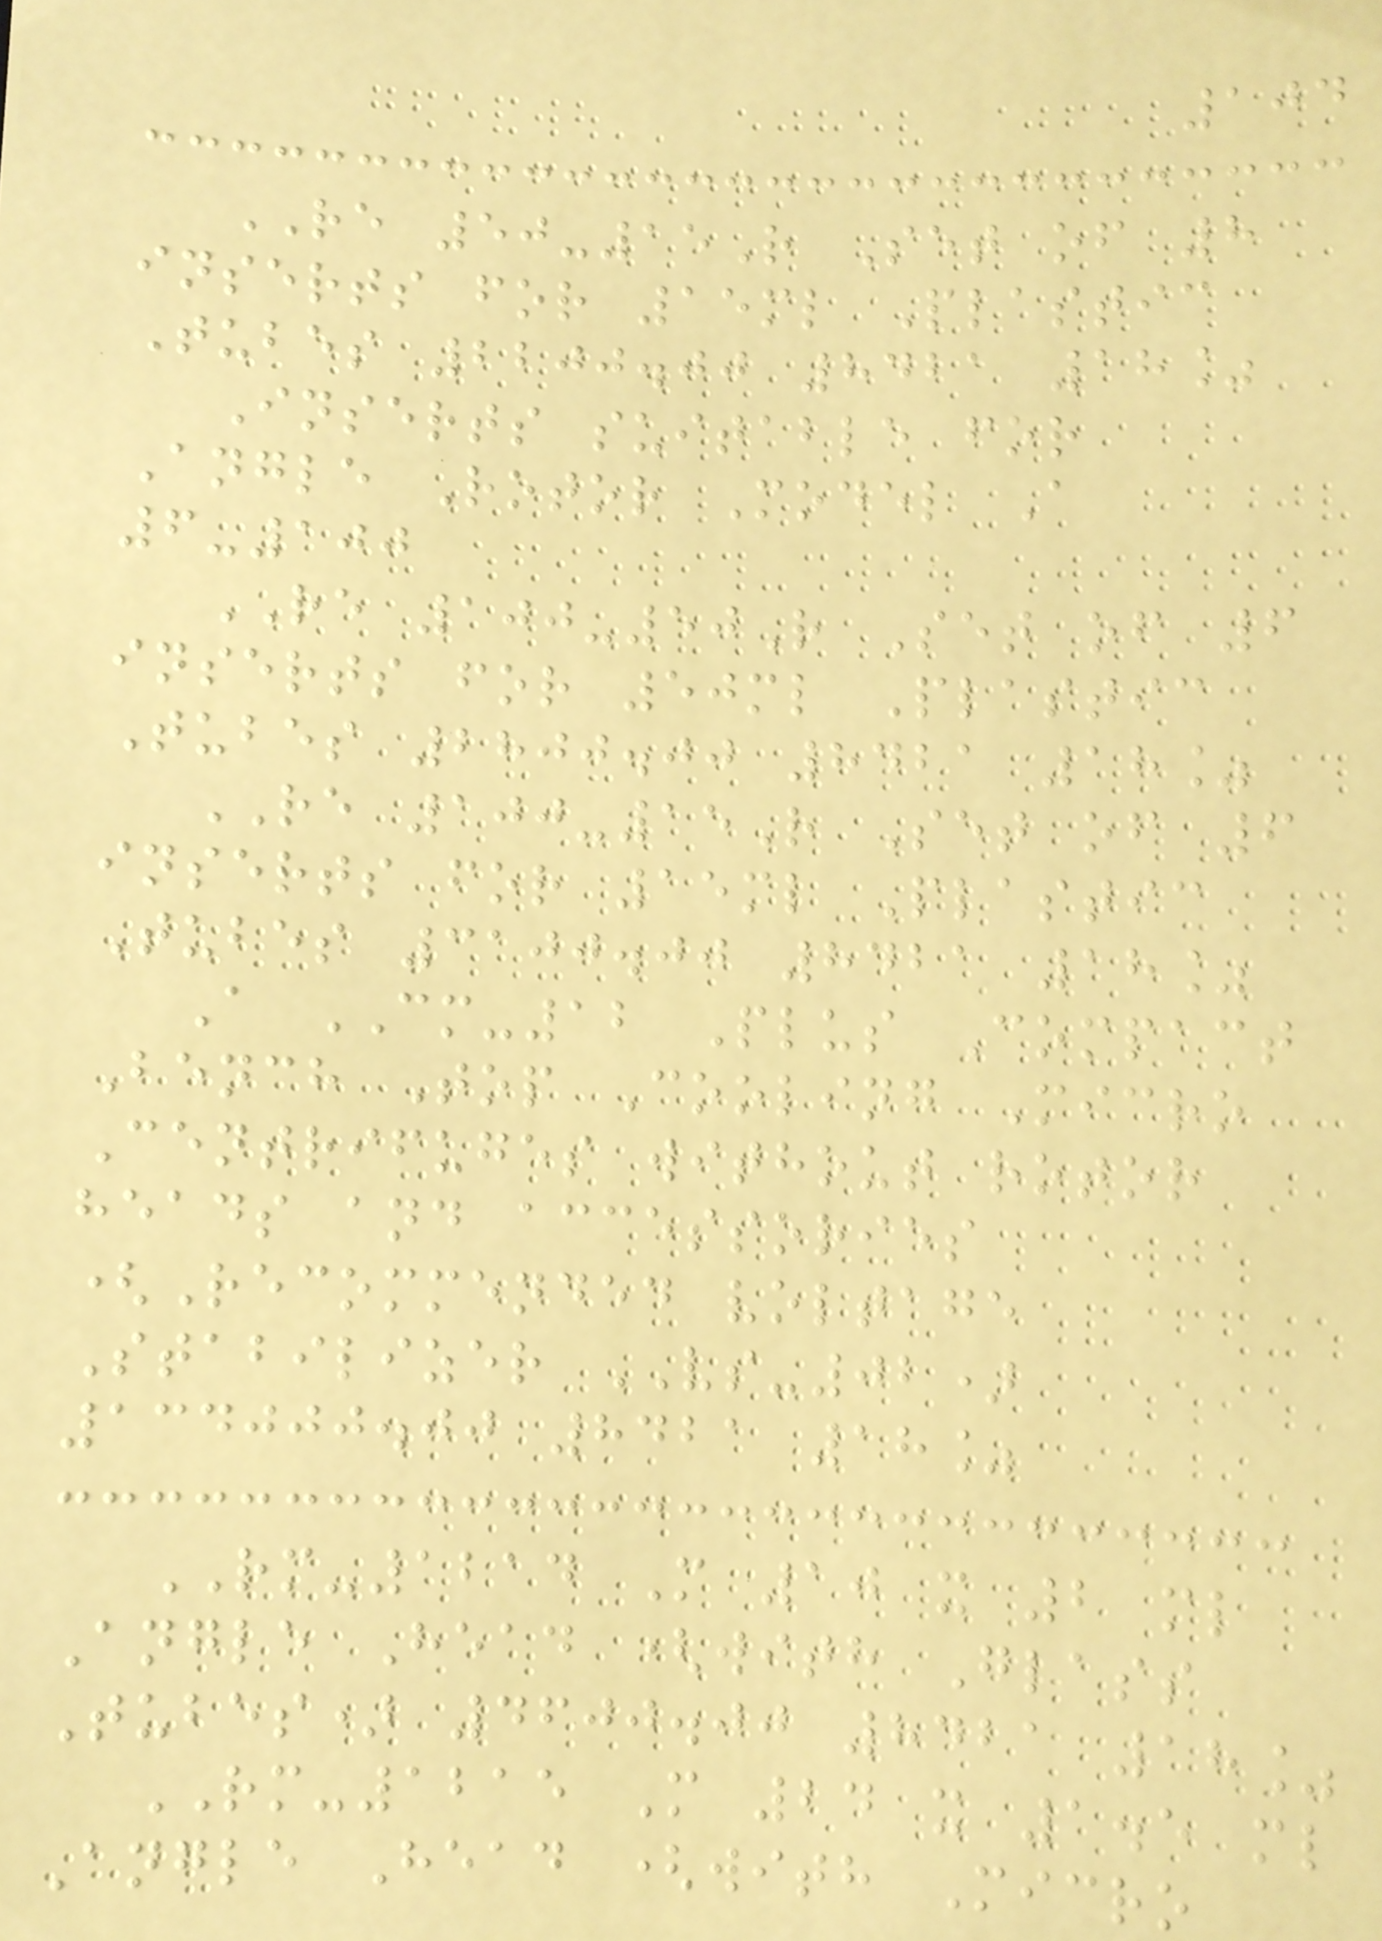104
RE 50-15R Set of 8
inserts for 15ml Plastic
Tubes 2200.00 8421 18%
Inserts suitable for
Angle Rotor Model A
6-100
RE 100-50R Set of 6
inserts for 50ml Plastic
Tubes 2800.00 8421 18%
RE 100-15R Set of 6
inserts for 15ml Plastic
Tubes 3100.00 8421 18%
A CM-12 Plus Compact
Bench Top Cooling Micro
Centrifuges without rotor
heads and accessories
(Recommended voltage
Stabilizer VS-02)
134000.00 8421 18%
RM-1214 M 10 x 2 ml
Angle Head (with Glass
Tubes) 4600.00 8421 18%
RM-1215 M 24 x 1.5 ml
Angle Head (with Micro
